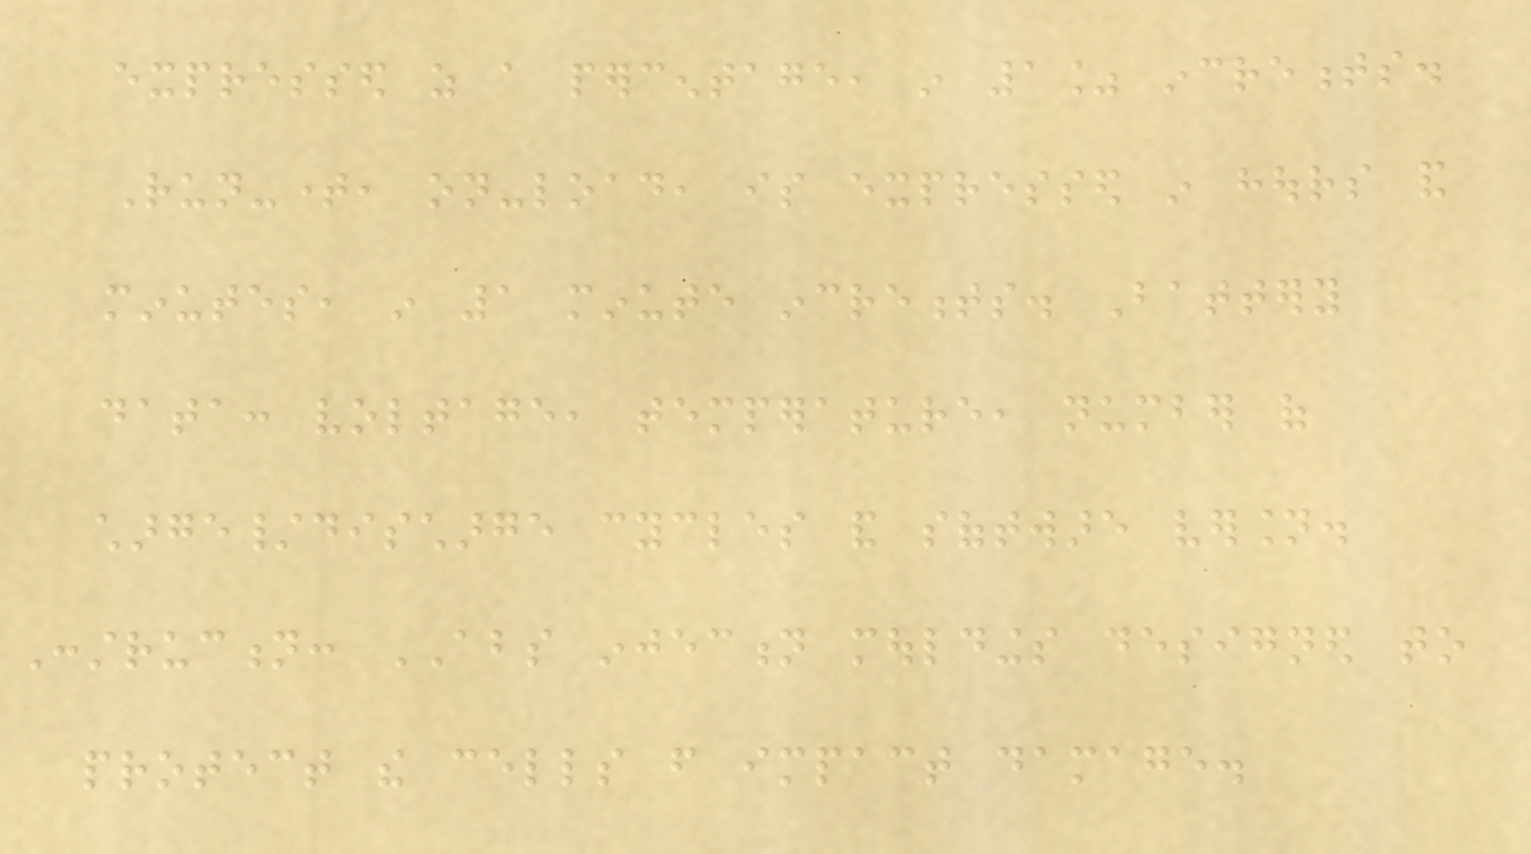expressed as a percentage, in 1% increments.
Run-time, on-load, is expressed in hours and
minutes, in 1 minute increments. Battery
data: voltage, temperature, number of
charge/discharge cycles and software version.
Construction: ABS injection mouldings designed to
protect the cells from impact damage.
